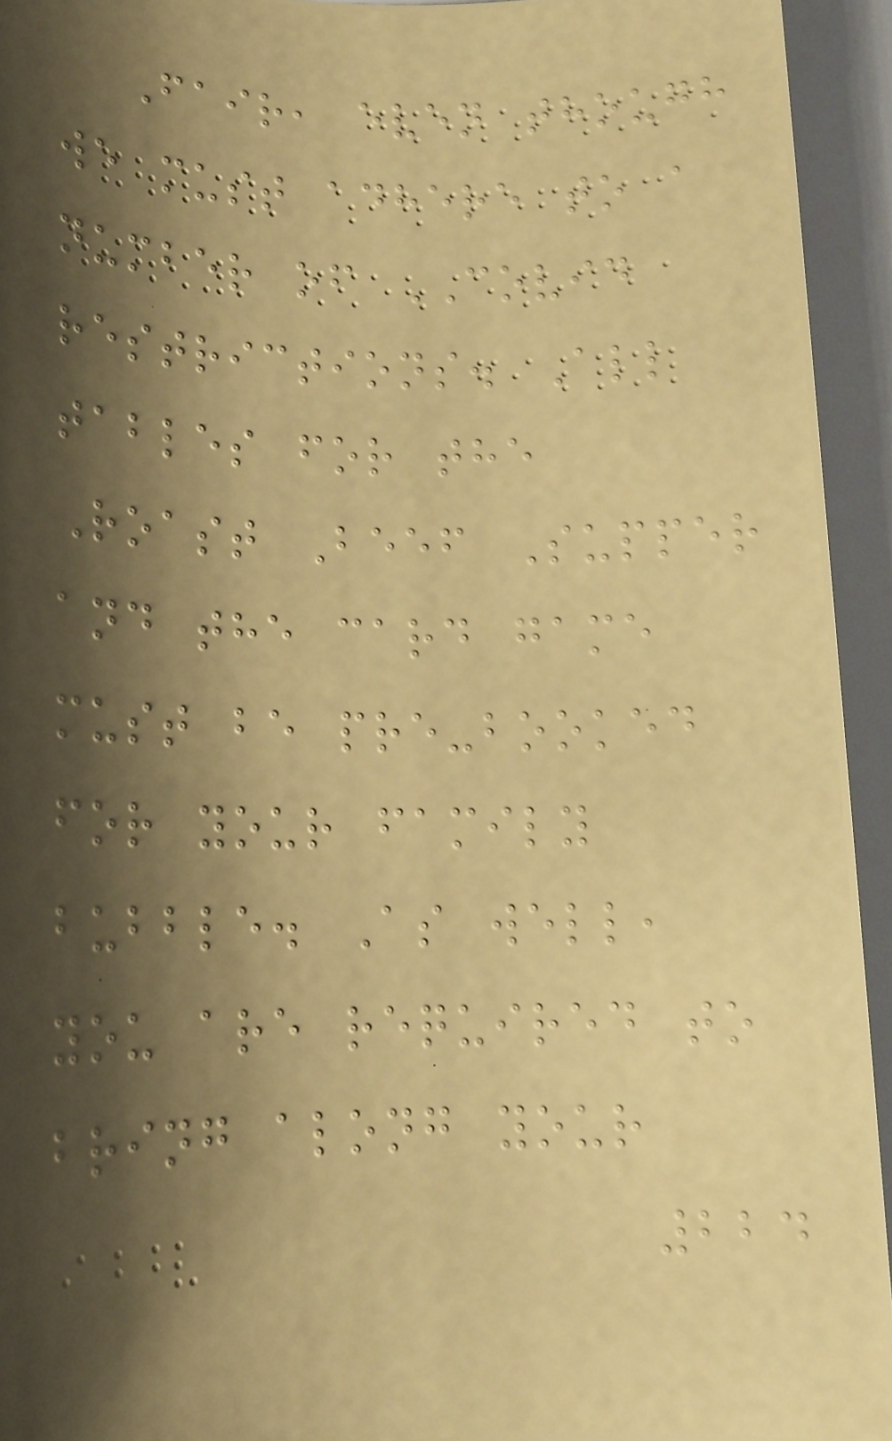Fair, even though
we must adhere to a
number of COVID
restrictions. All
tables for the
Roast Beef Supper
and the card game
must be pre-booked
for your family
bubble. As well,
you are required to
bring along your
224
